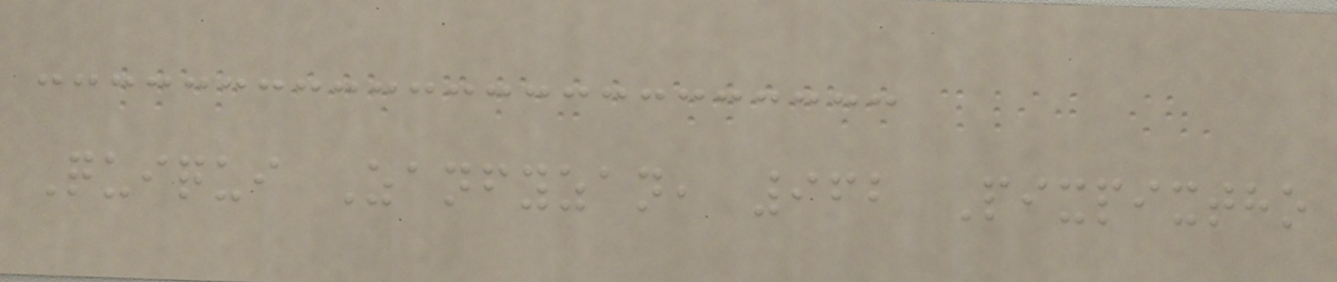Quiqui Zanfyzan, 962 Pixpixtho
